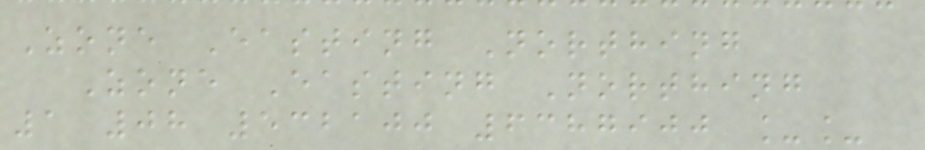Zone Easting Northing
Zone Easting Northing
1 08 532100 6387900 __
